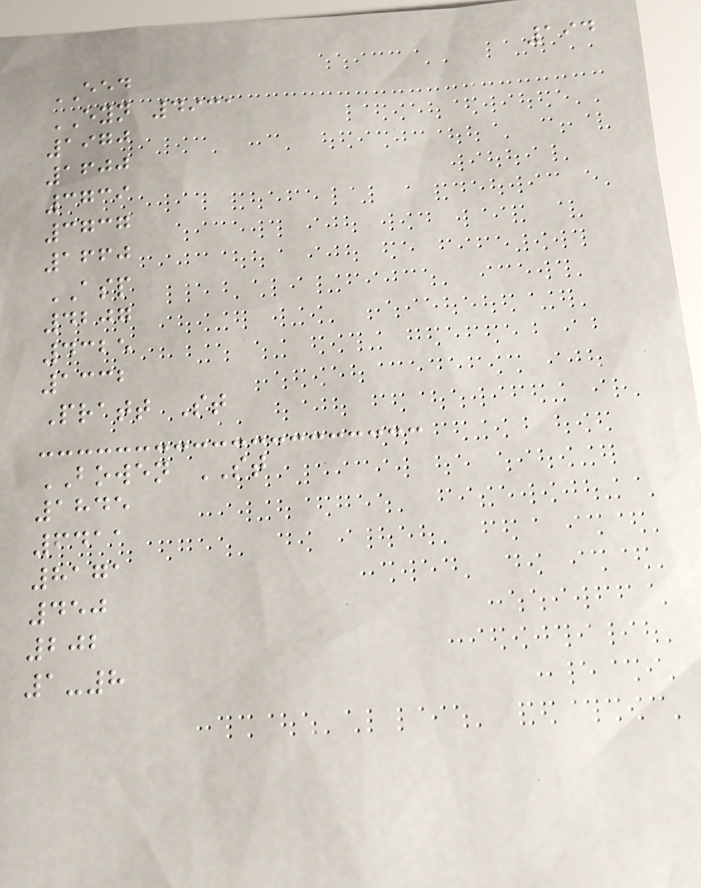194
EED
EYN 4931
1970
1600
3739
3737
1660
ASP
4207
4325
1332
Pratt St
BOWEN ST
1845
6411
8171
450
202
1-8
